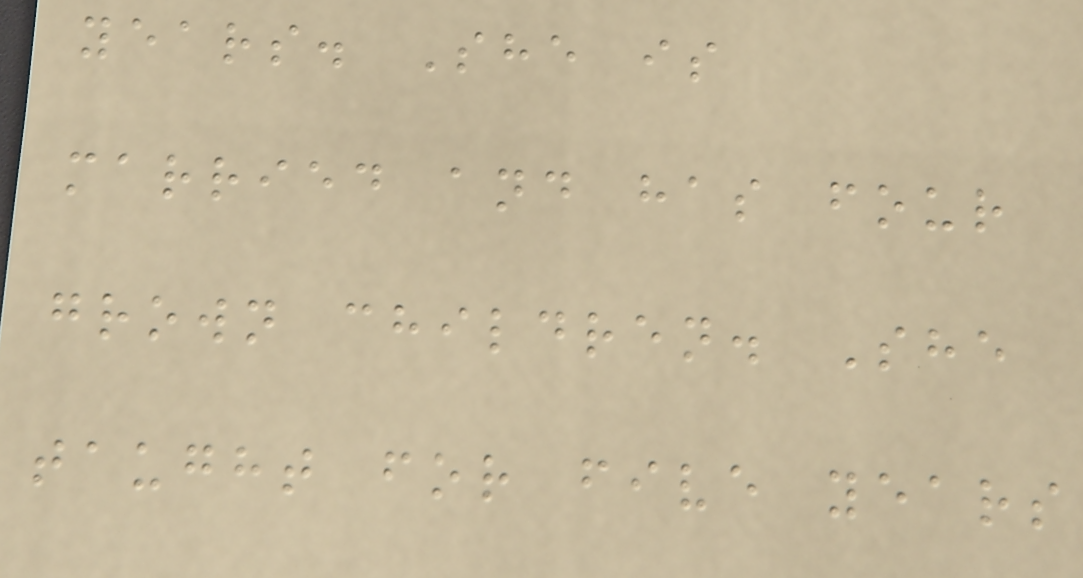years. She is
married and has four
grown children. She
taught for five years
